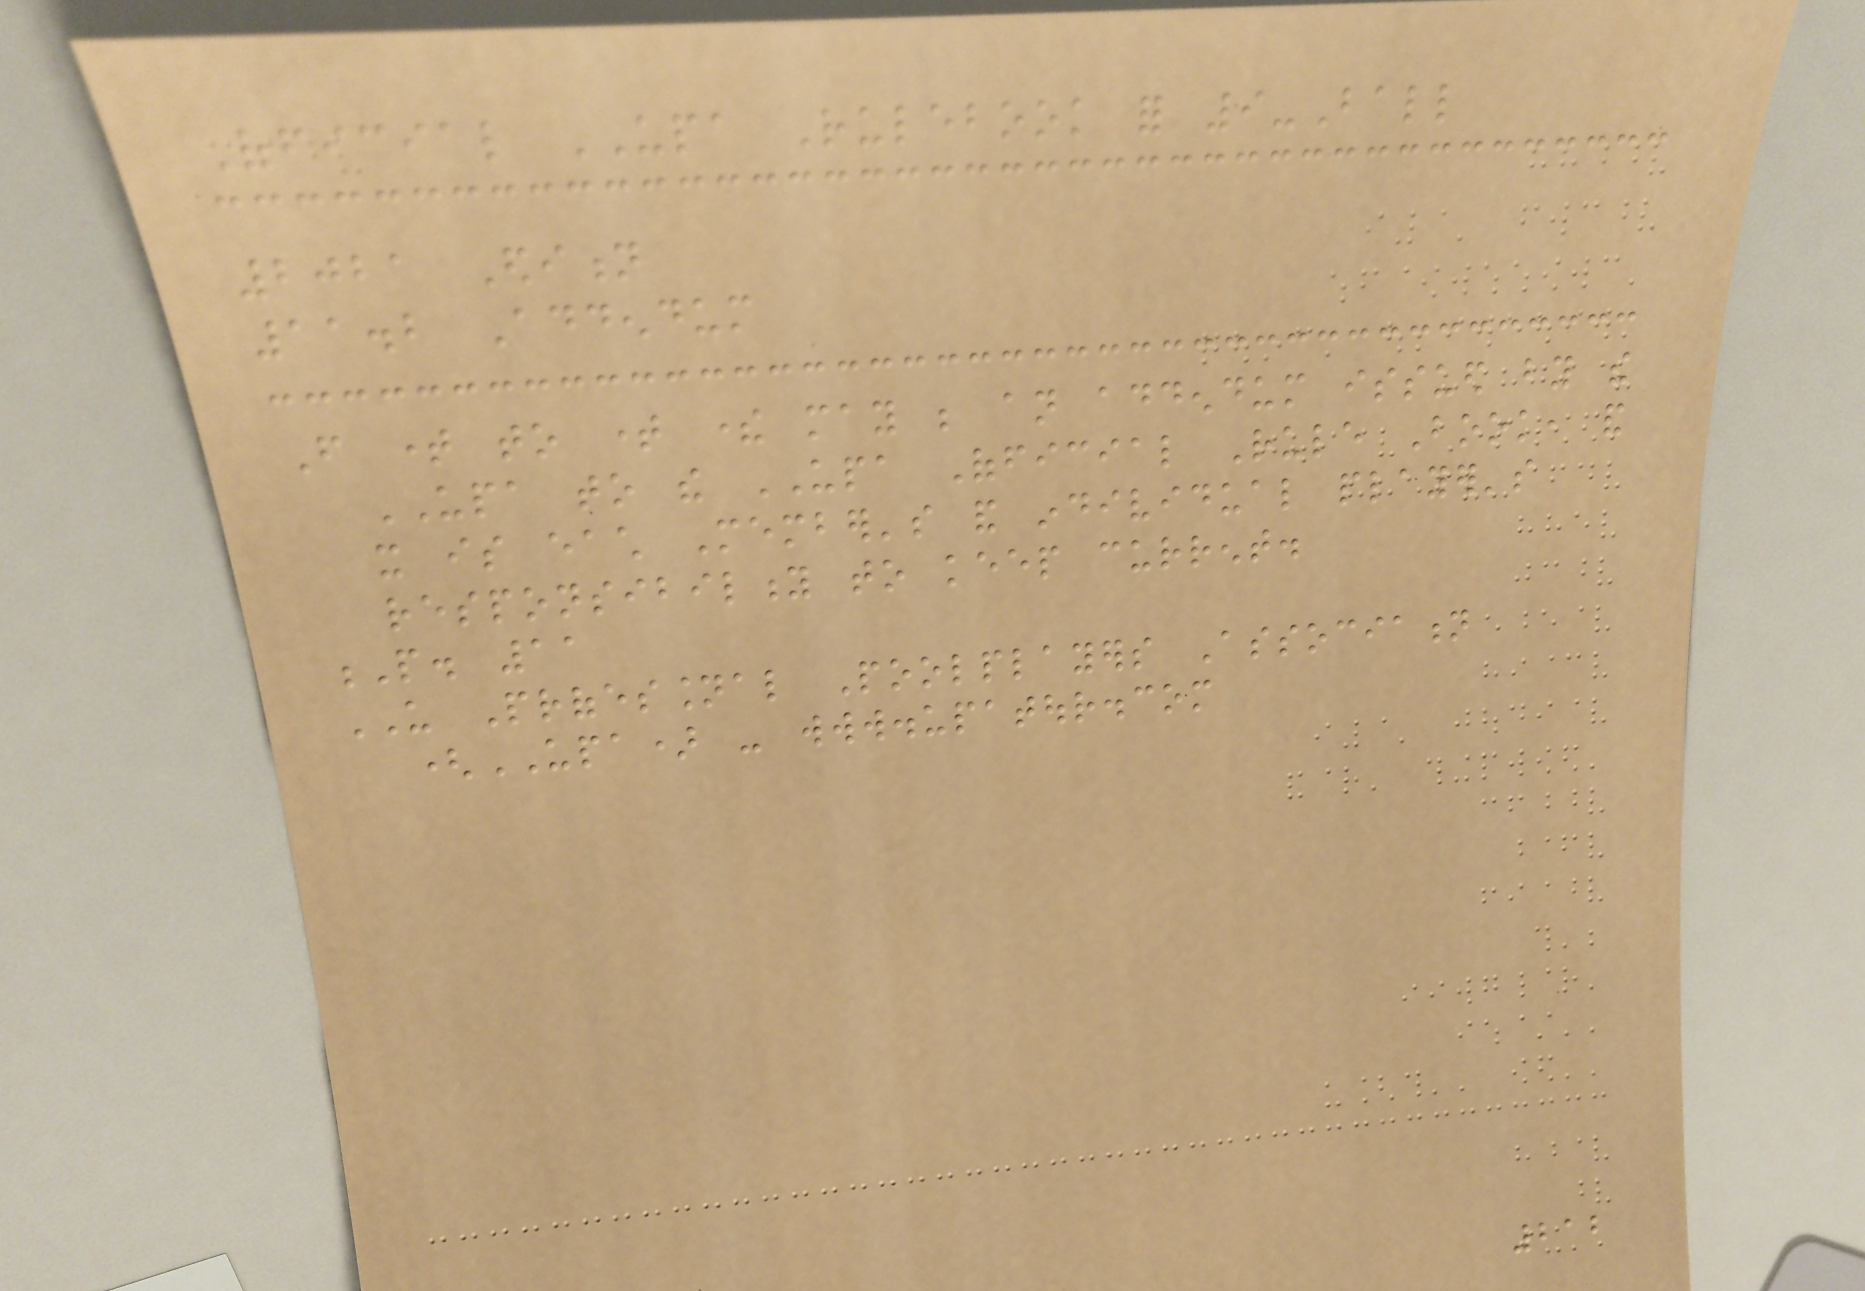Official UPA Rulebook for 9-Ball
2021 Edition
11.2 Addendum
From time to time there may be an addendum issued by the
UPA to the UPA Official Rule Book, and
it is each Member's and individual player's
responsibility to keep current.
P. 11
US Professional Poolplayers Association
(UPA) - www.upatour.com
212
